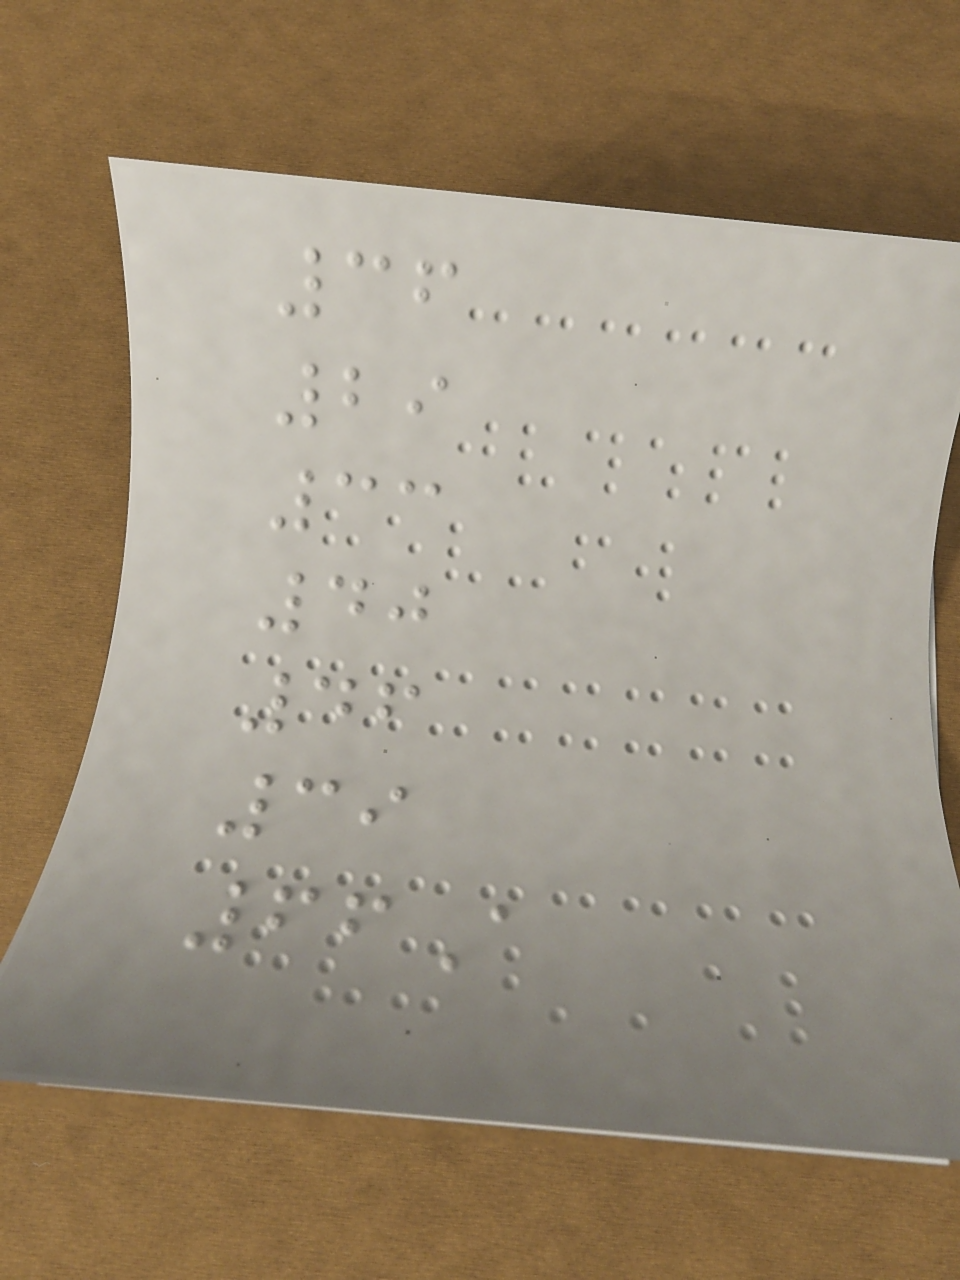36
29
33
40
46
39
66A
